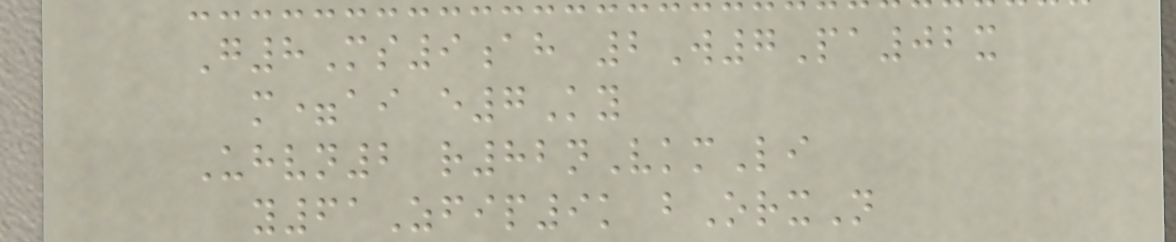G8Ms9ah 2W7Pa02x
m=ai e7Ky
Uhvn2 r82nVkmLi
y61Zfip9k bOrxN
